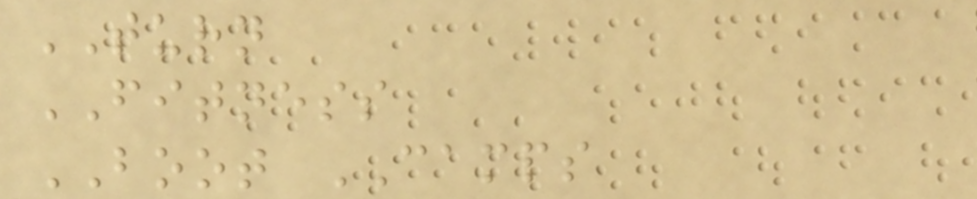TURN
FITNESS
BOOT CAMPS
